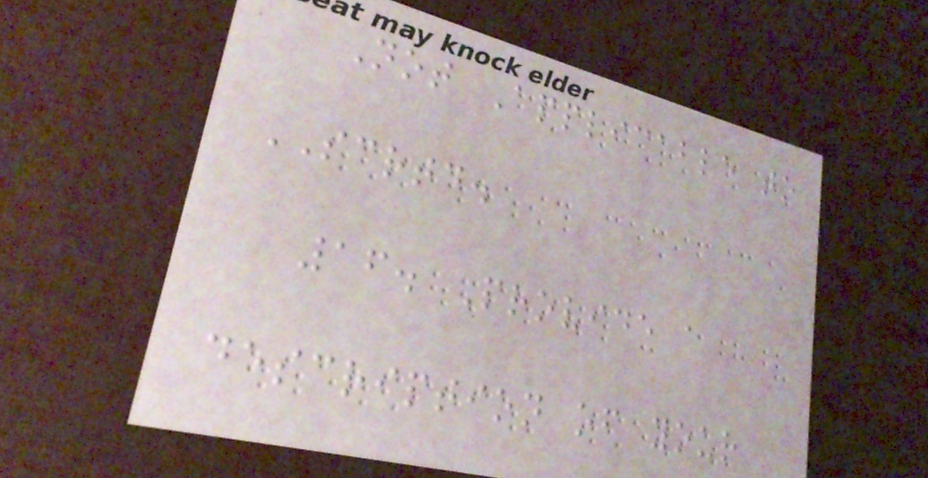Not Applicable to
SCRTD.
16. Provide a
description of your
